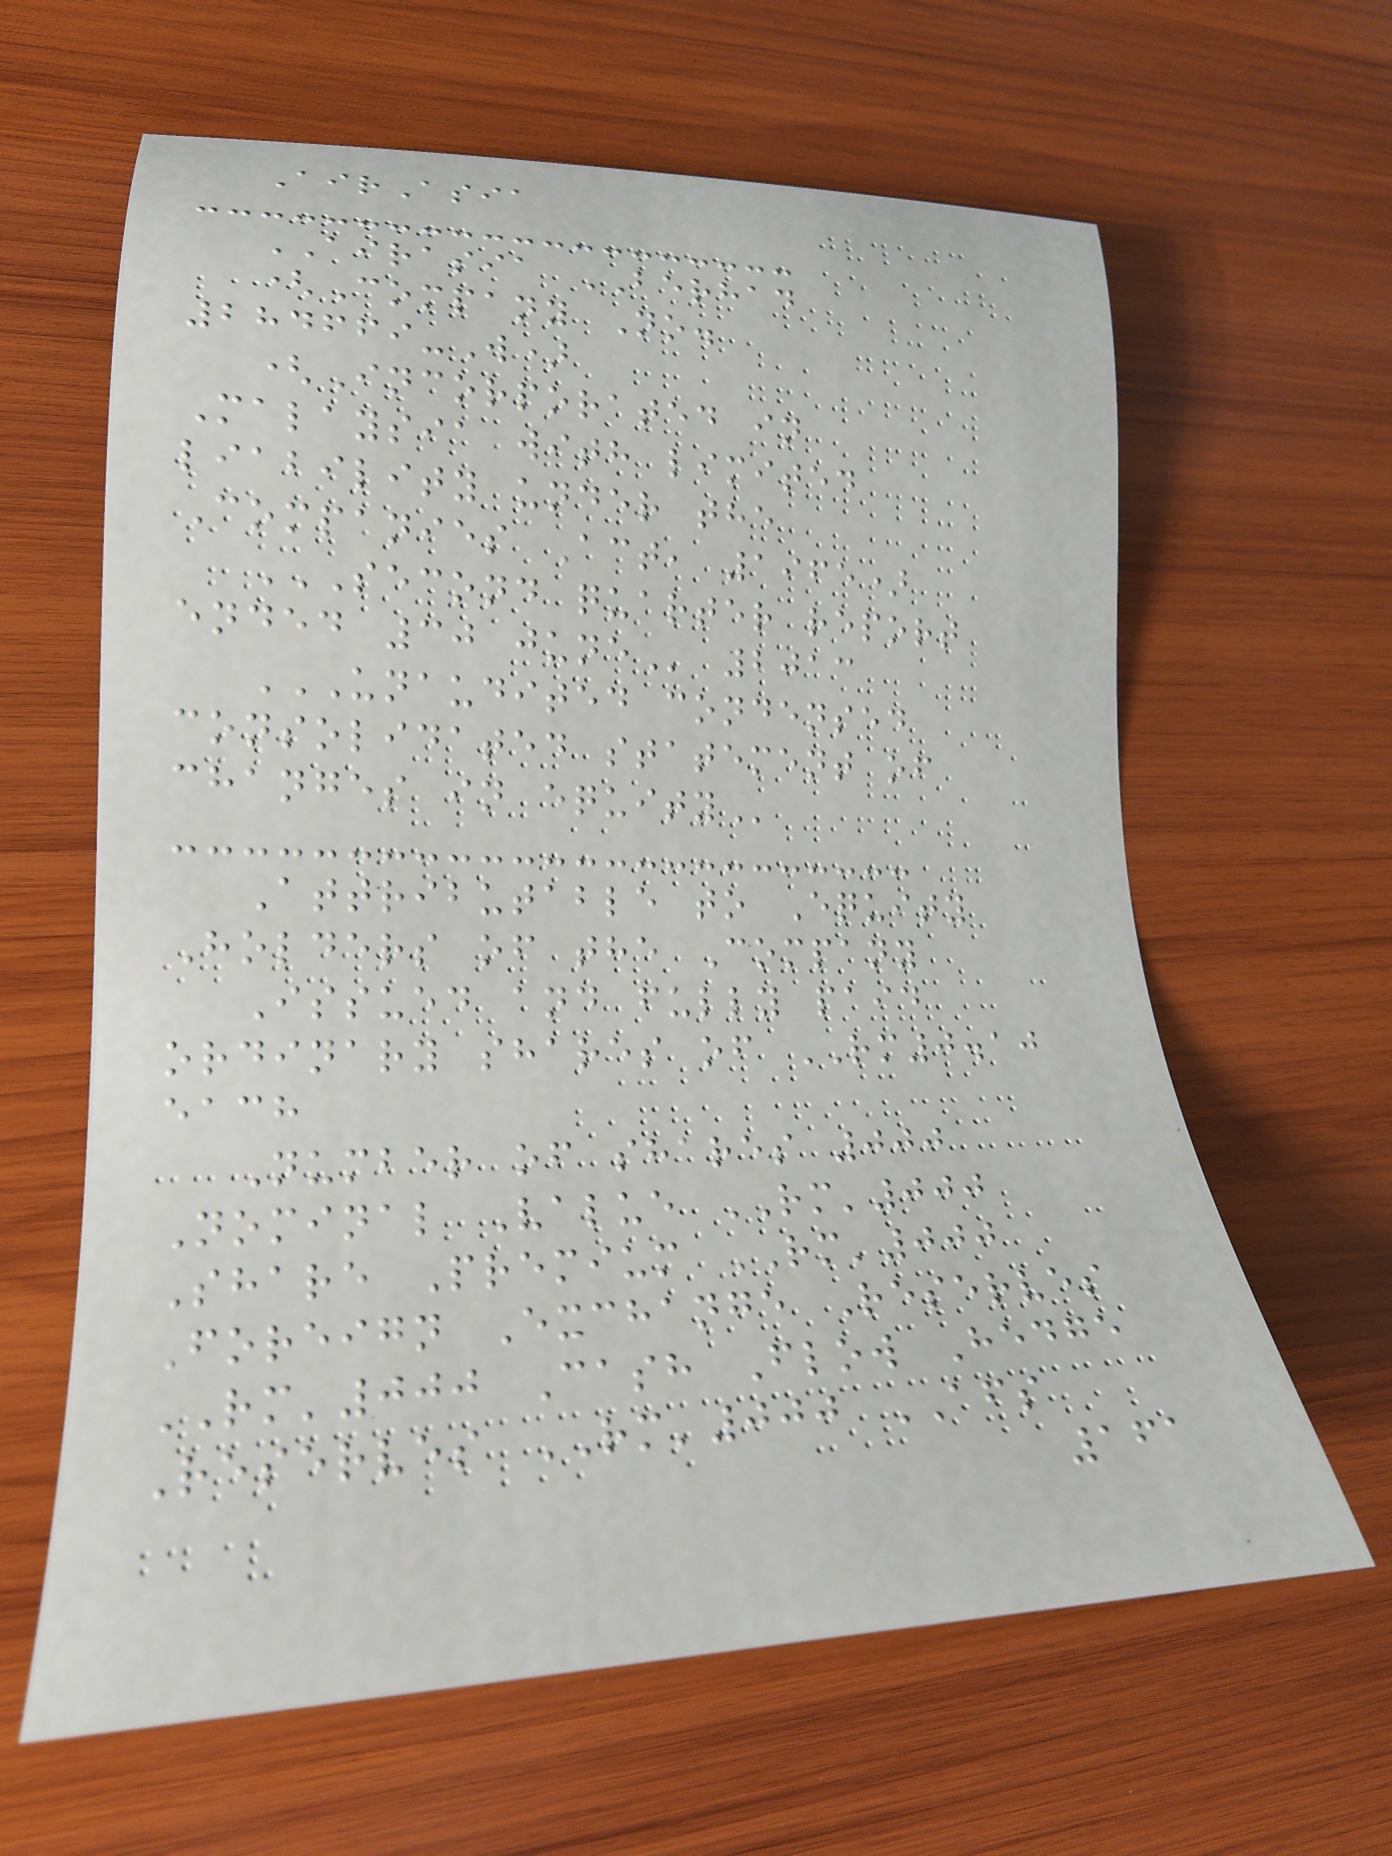AirAsia
AIRASIA BERHAD
(Company No.
284669-W)
(Incorporated in
Malaysia with limited
liability under the
Companies Act, 1965)
SECOND QUARTER REPORT
ENDED 30 JUNE 2013
UNAUDITED CONDENSED
CONSOLIDATED STATEMENT OF
CHANGES IN EQUITY
Attributable to Equity
Holders of the Company
Issued and fully paid
ordinary shares of RM0.10
each
Number of shares 000
Nominal Value RM'000
Share Premium RM'000
Foreign Exchange Reserves
RM'000 Cash Flow Hedge
Reserves RM'000 AFS
161
